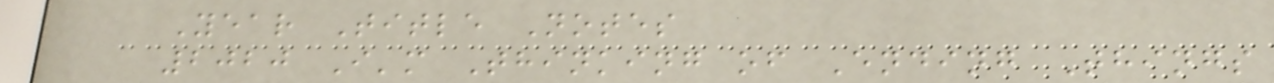Year Title Notes
2020 I'm Thinking of Ending Things
